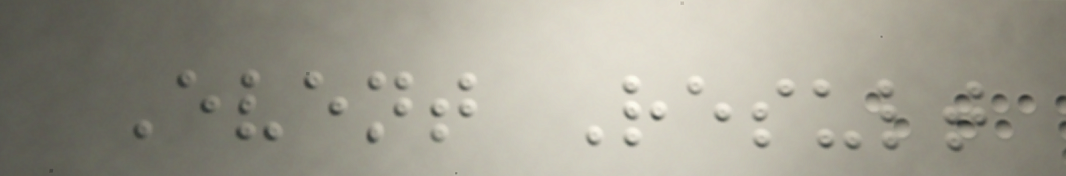Event Result
